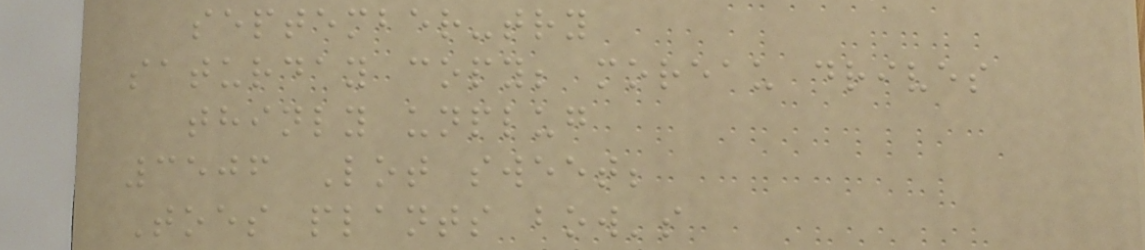september-try
saturday copy; moreau drives
thinly unplug
3506 Lot sweet;
Toes plants bow's
